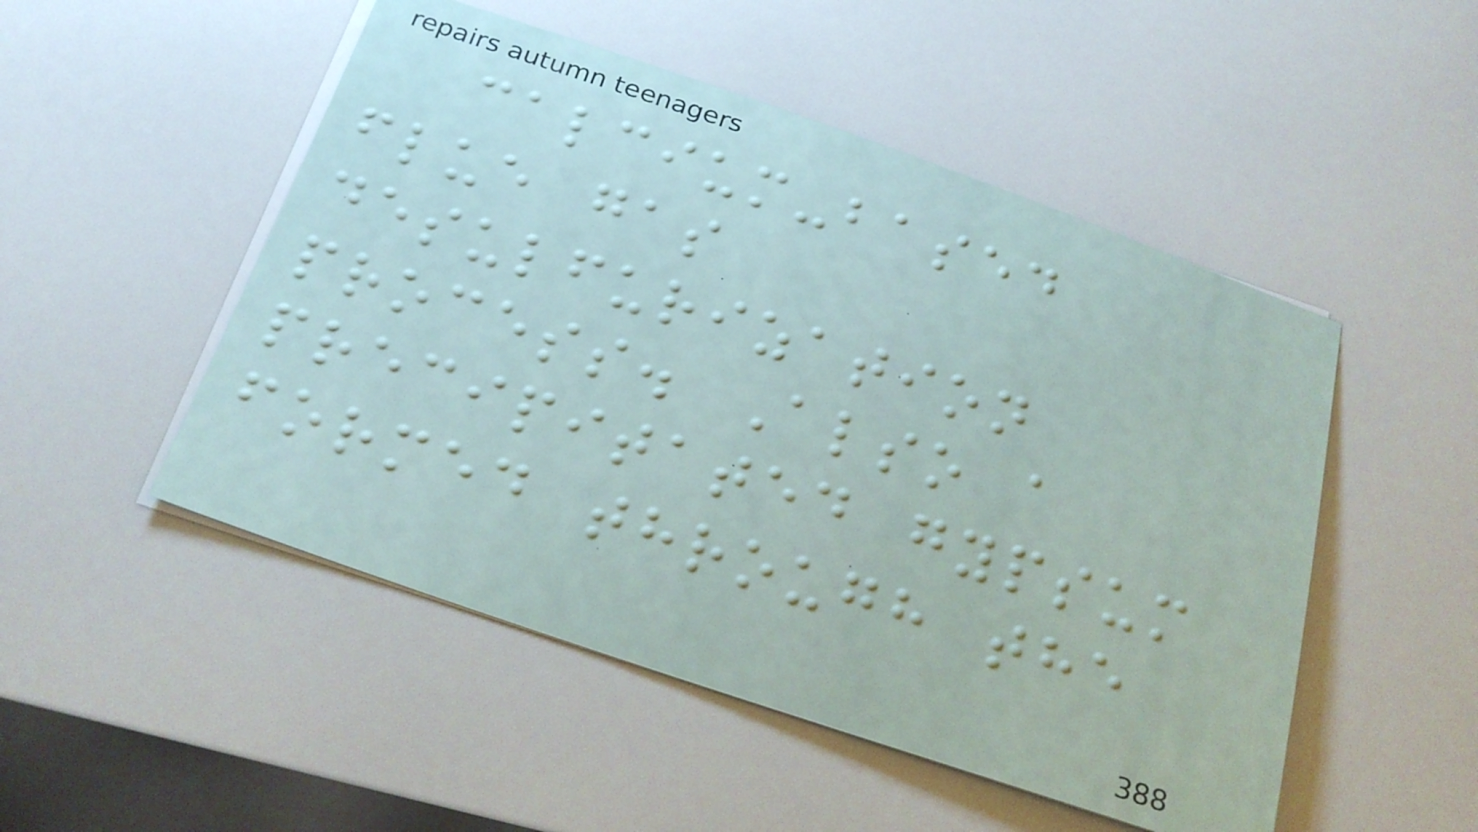calcium-based
flue gas
desulfurization
process. Also a
precipitated gypsum
formed through the
